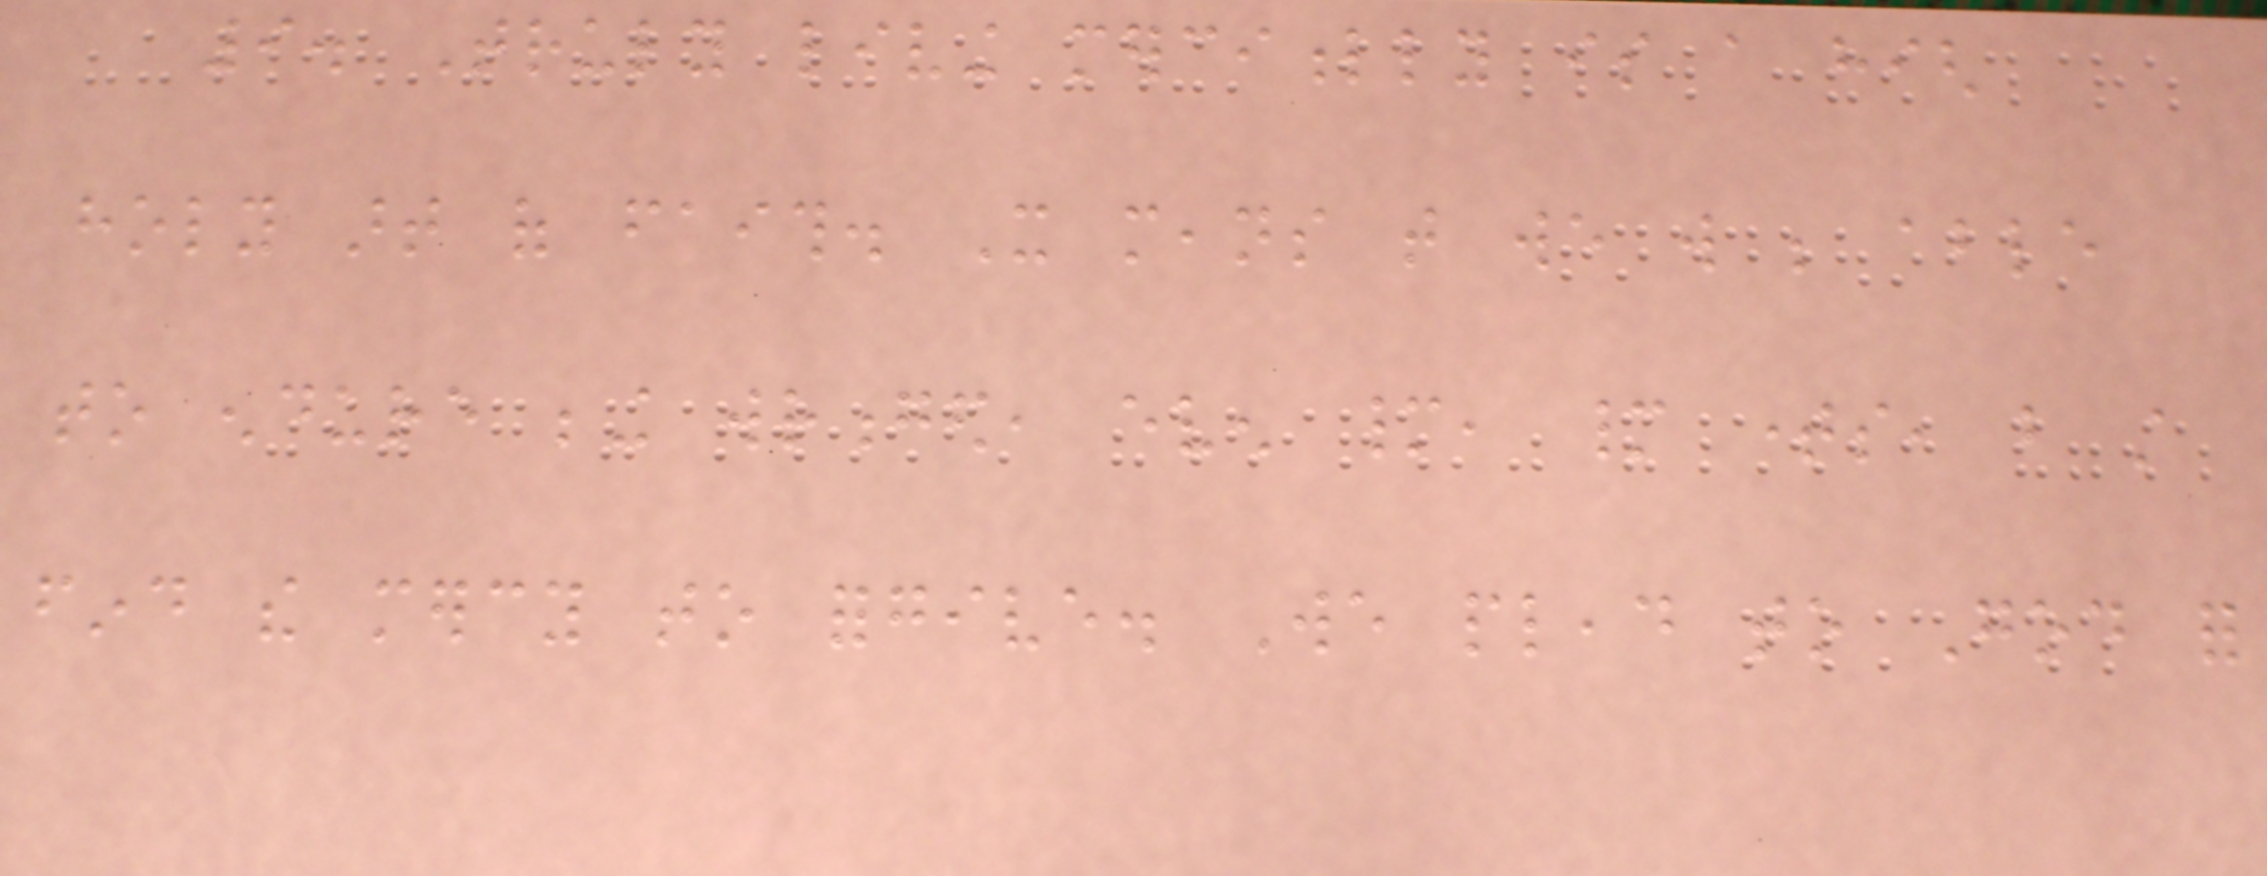9. Truly living mercifully is a high
holy art of faith. It means that we will be able
to endure being wronged, even many, many times, but still
find the mercy to forgive. We plead to God for
